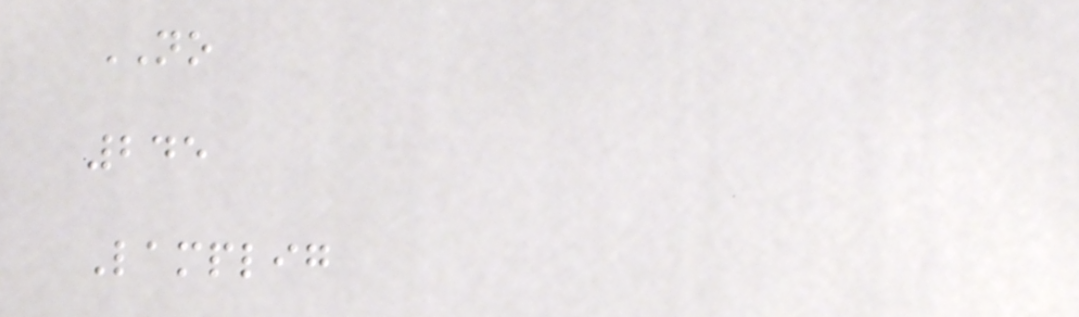NO
245
Lamplig
